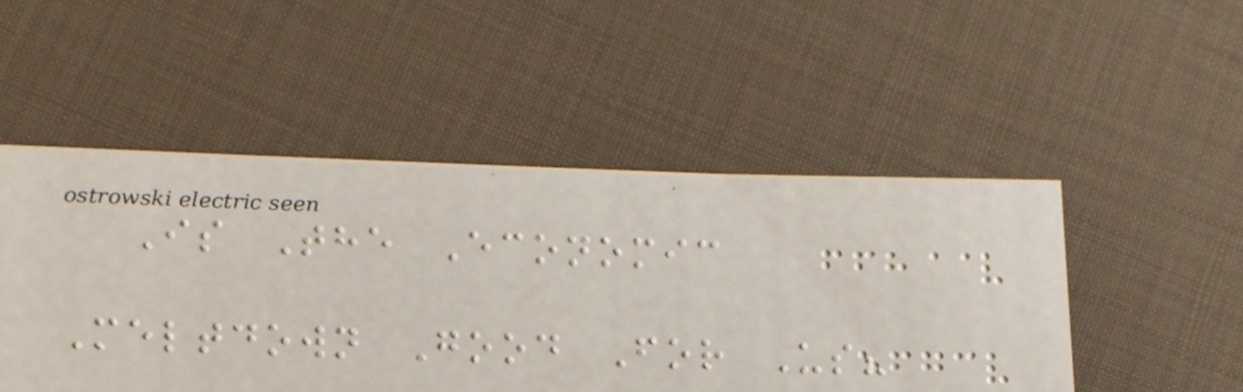Is The Economic
Meltdown Good For Us?
